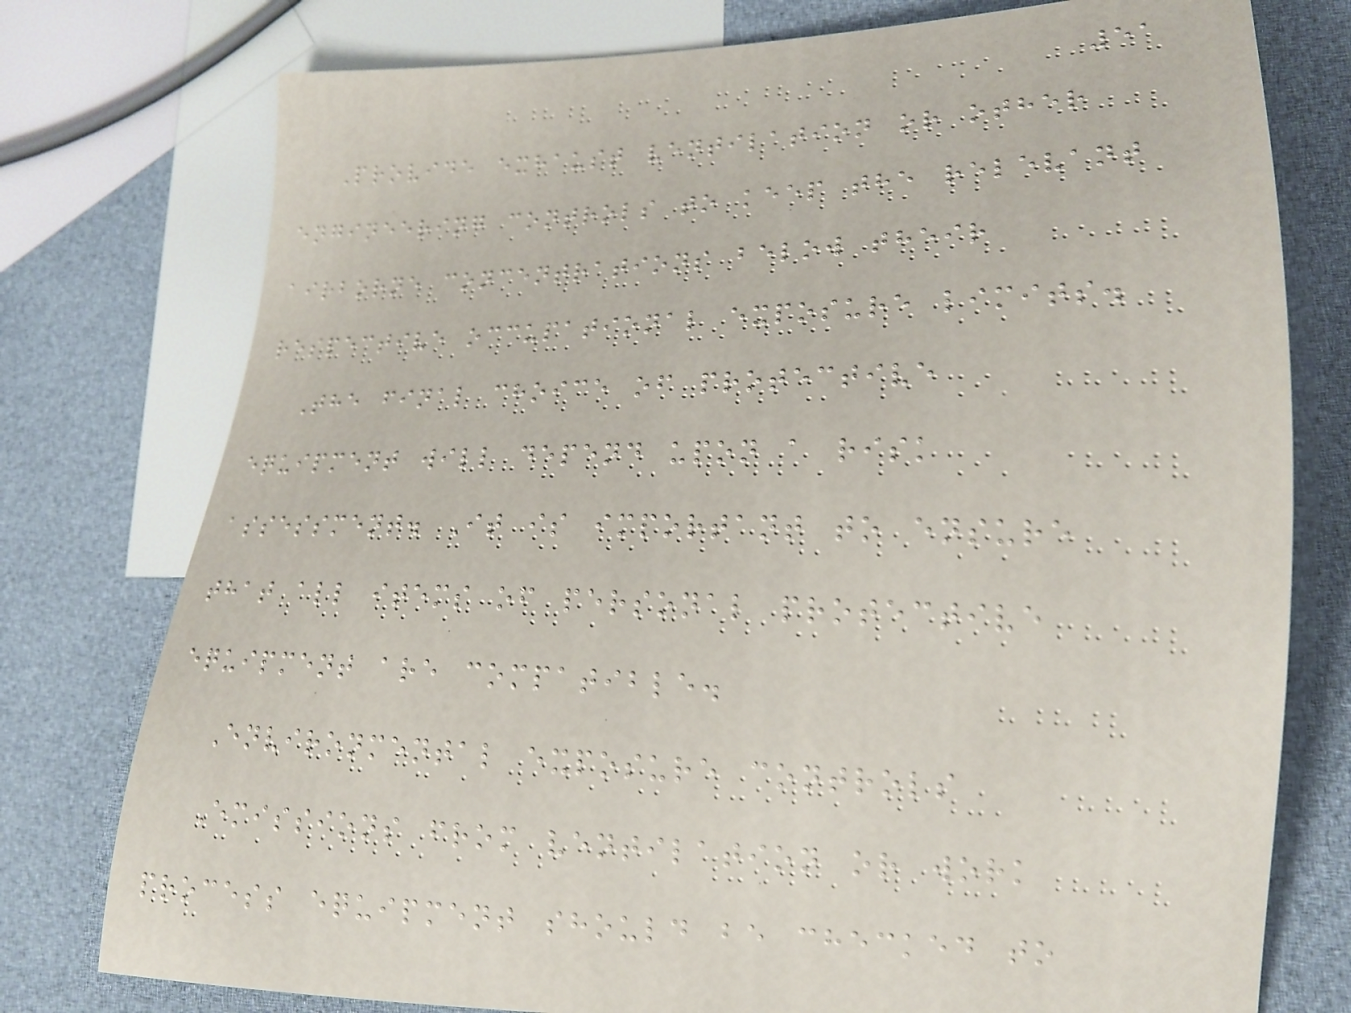51
Provide exhaust ventilation or other
engineering controls to keep the relevant
airborne concentrations below their
respective occupational exposure limits.
The final choice of protective
equipment will depend upon a risk
assessment. It is important to ensure
that all items of personal protective
equipment are compatible.
Environmental exposure controls
Emissions from ventilation or work
process equipment should be checked to
